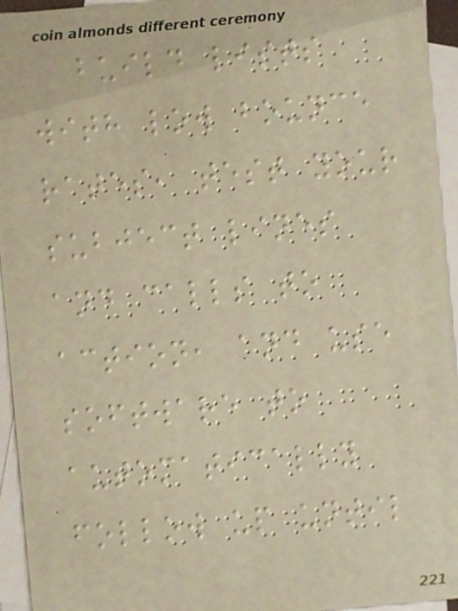build lists
with low bounce
rates, test your
subject lines
and calls to
action, and use
software to
automatically
follow up until
